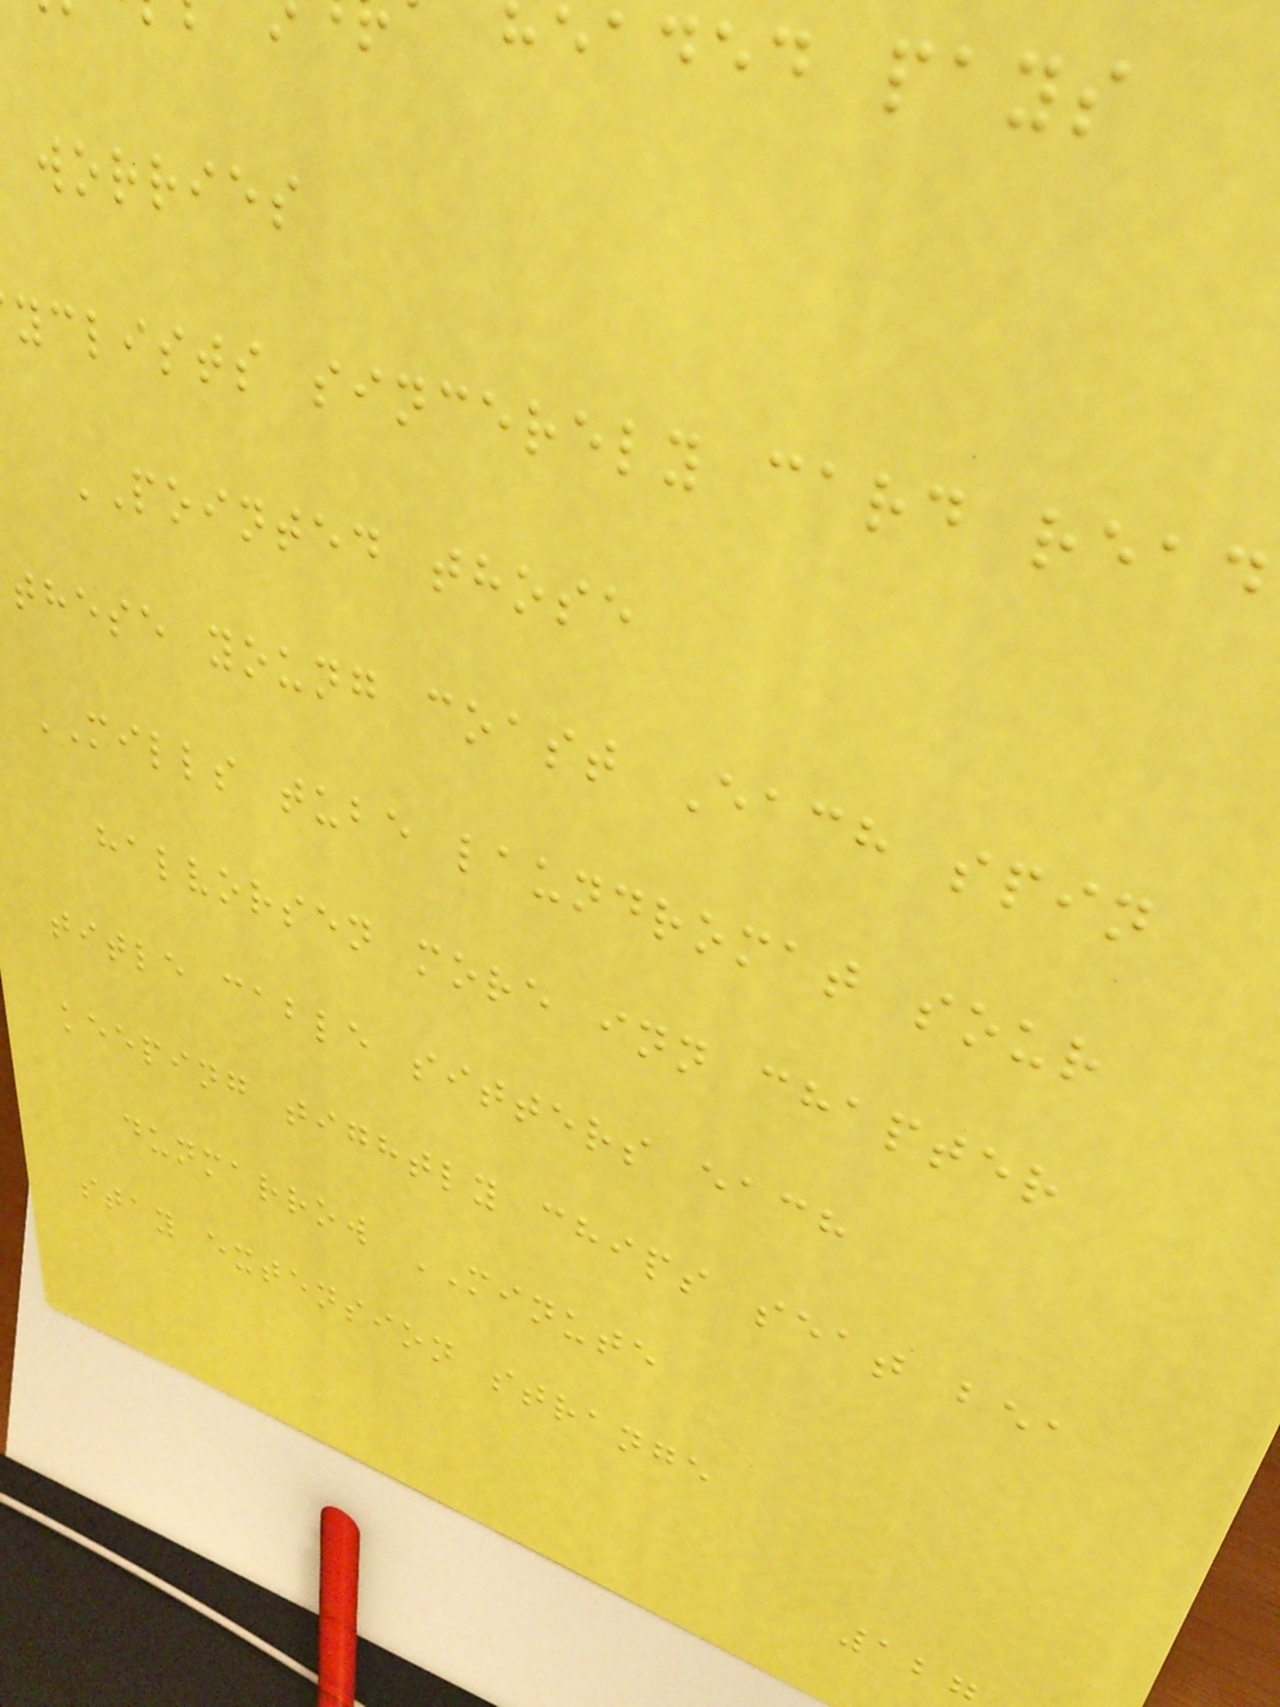headed pays
worries
yclists sincerely card read
POINTED those
these young coast Each spin
MILLS tube laundromat sour
halvorsen more inn chapter
title cable sitters each
keeping tightly chips seat bea
dunmarrow MINUTE
stay extension strange
